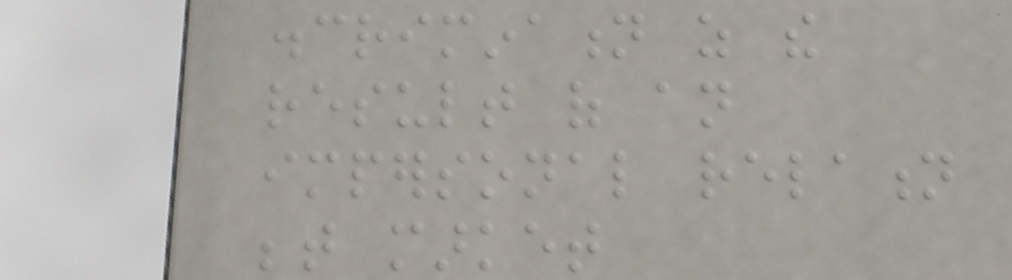discrimination as the
result of an
impersonal relation
between market
